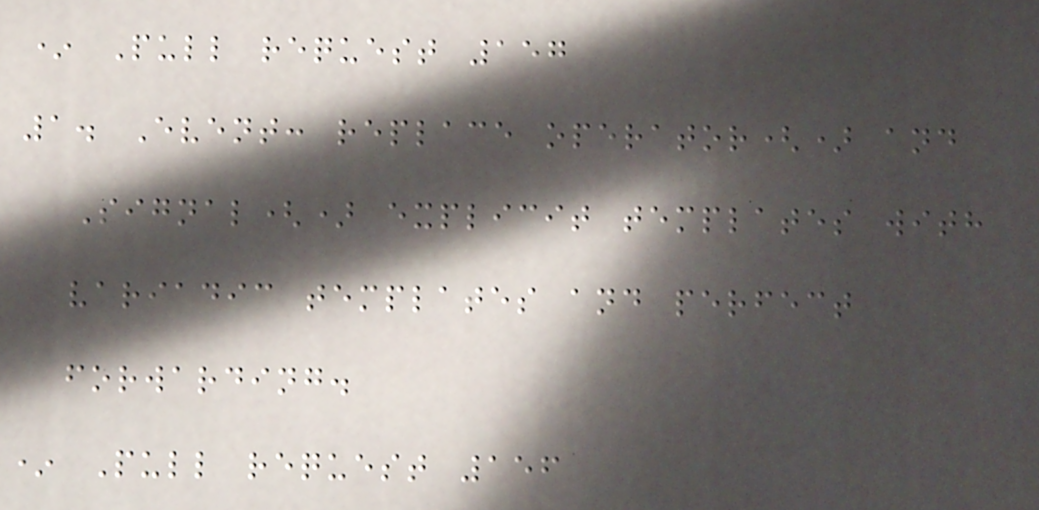* Pull request 157
1. Event: replace operator() and
Signal() explicit templates with
variadic templates and perfect
forwarding.
* Pull request 156
